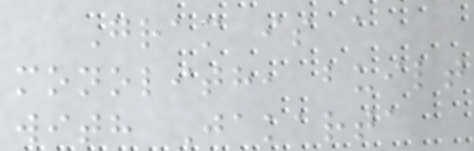Gram is a
monolith, built
with Jakarta
